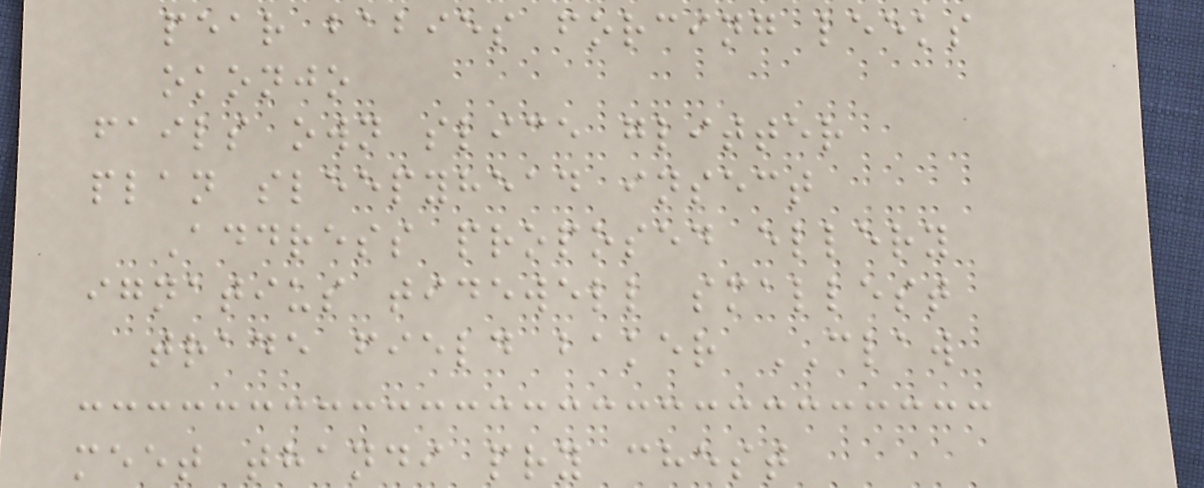pear babies forcing leeks
okonjo
fails own slice glitter
plan sleepyhead insect
Address proposed ellery
ignatius tidewell smallest
trade field baker CLAW
meet thandi pry chest
